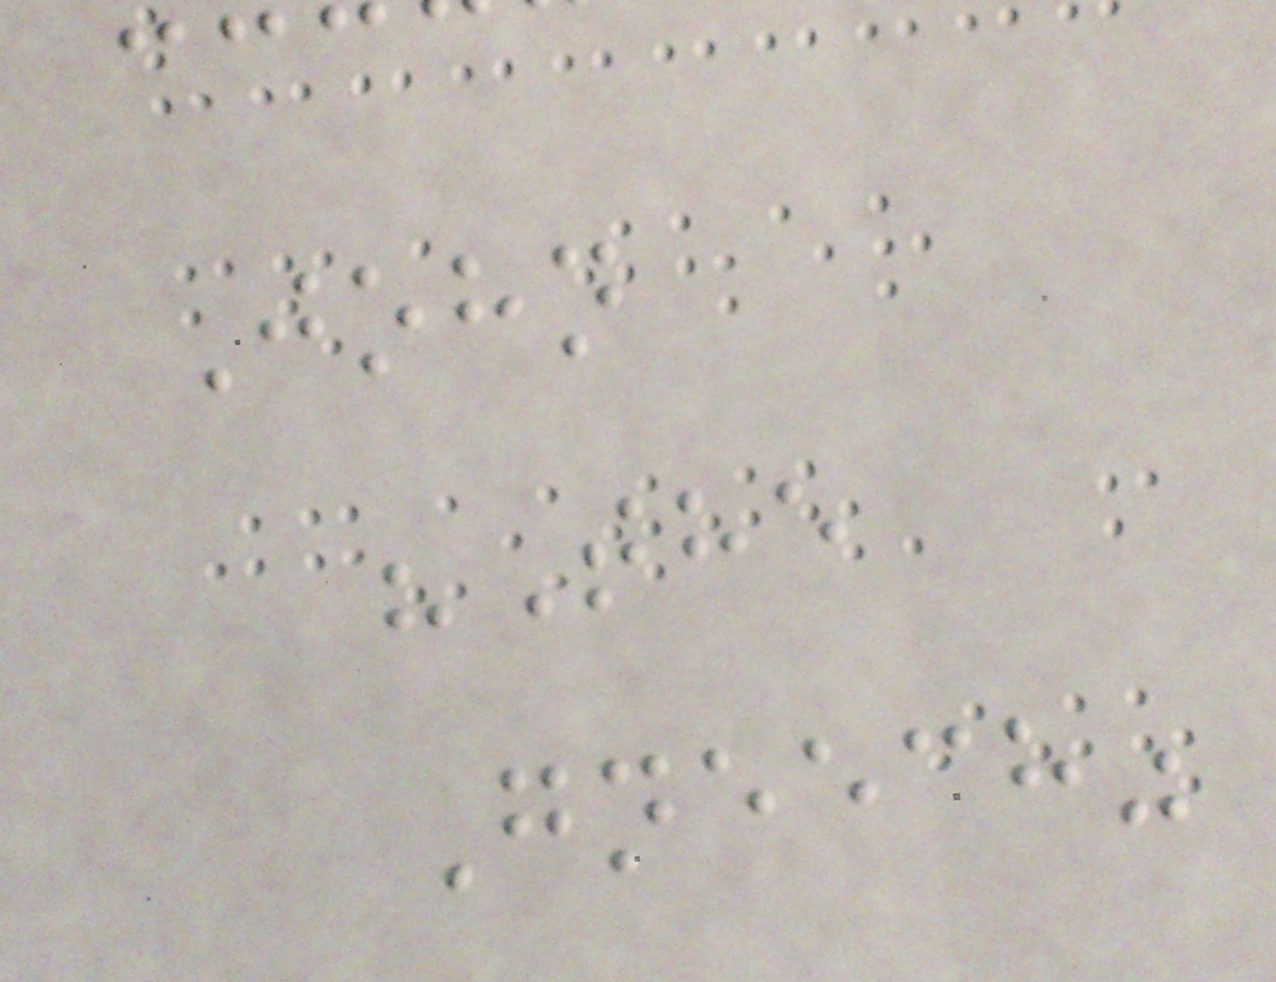John
"The
Gneech"
